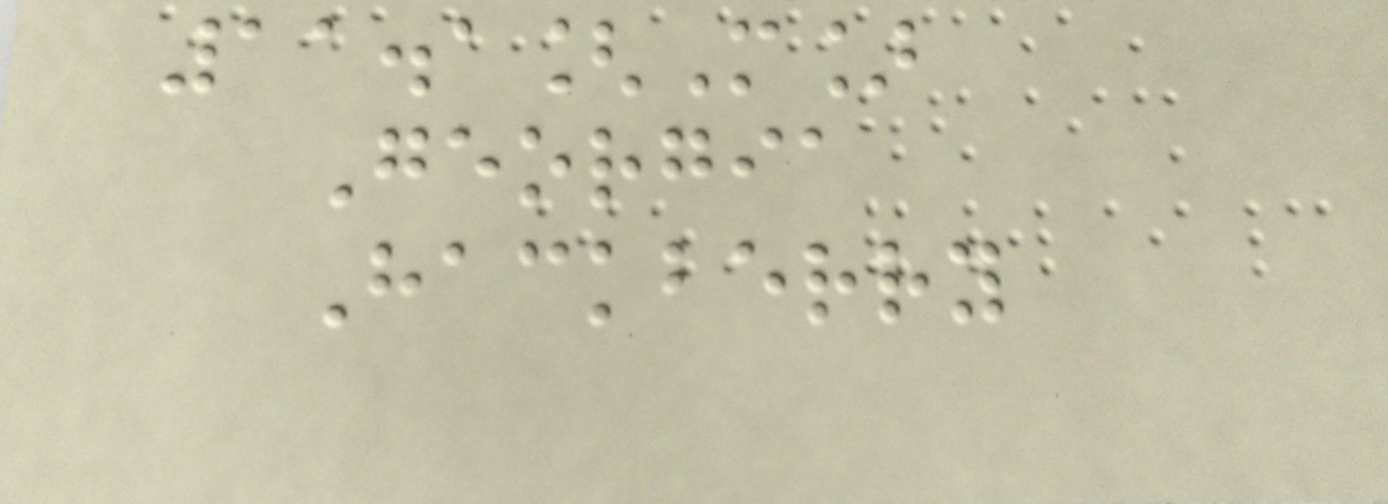11.1[M]
Georgia
Hackberry
